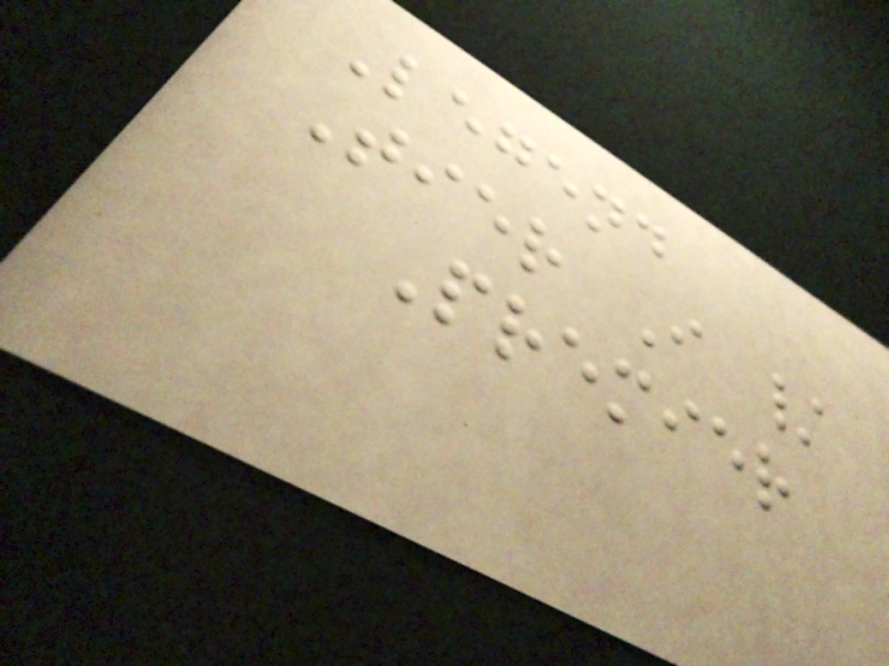Legend
Tier I /
Premier
